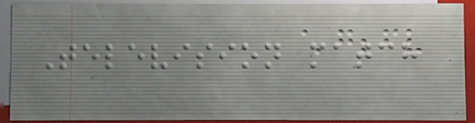Television match
